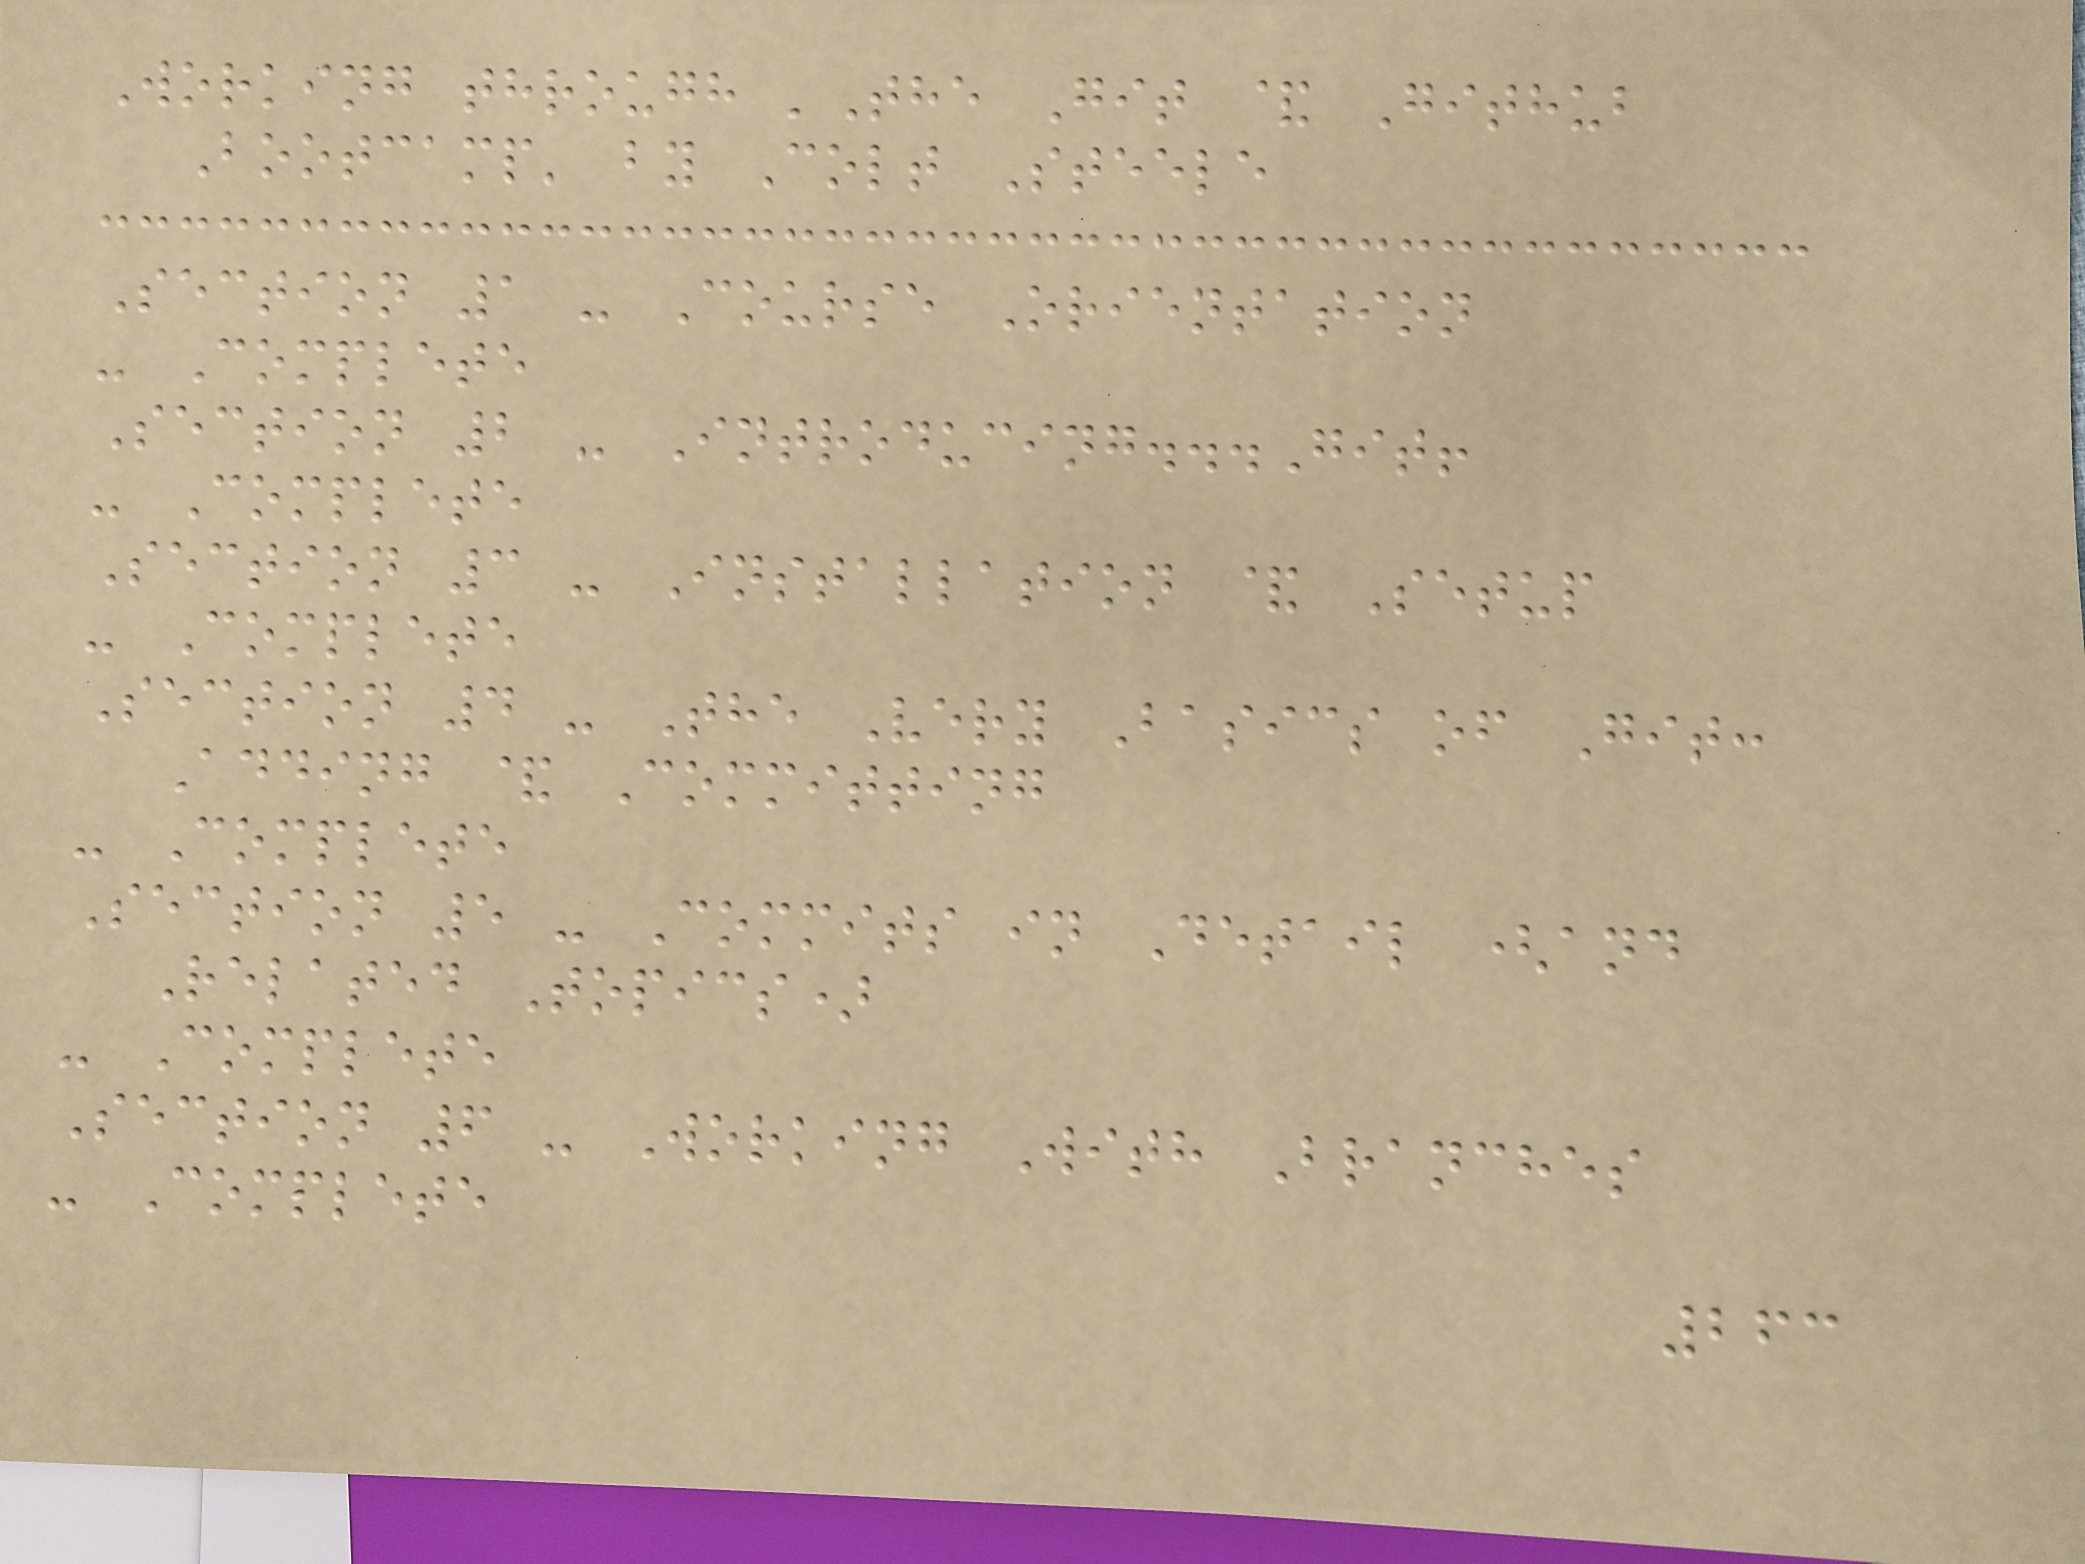Working through 'The Git & Github
Bootcamp' by Colt Steele
Section 1 - Course Orientation
- Complete
Section 2 - Introducing...Git!
- Complete
Section 3 - Installation & Setup
- Complete
Section 4 - The Very Basics of Git:
Adding & Committing
- Complete
Section 5 - Commits in Detail (and
Related Topics)
- Complete
Section 6 - Working With Branches
- Complete
263
